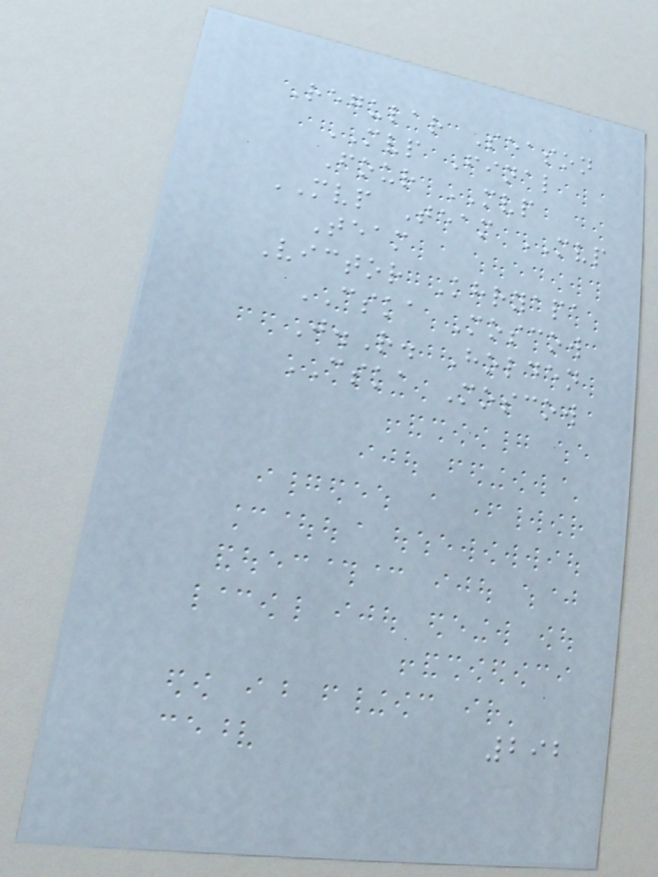Regular Season
MVP Final
Four MVP
MVP Team MVP
Team
Victor Khryapa
CSKA Moscow
J.R. Holden
CSKA Moscow
292
